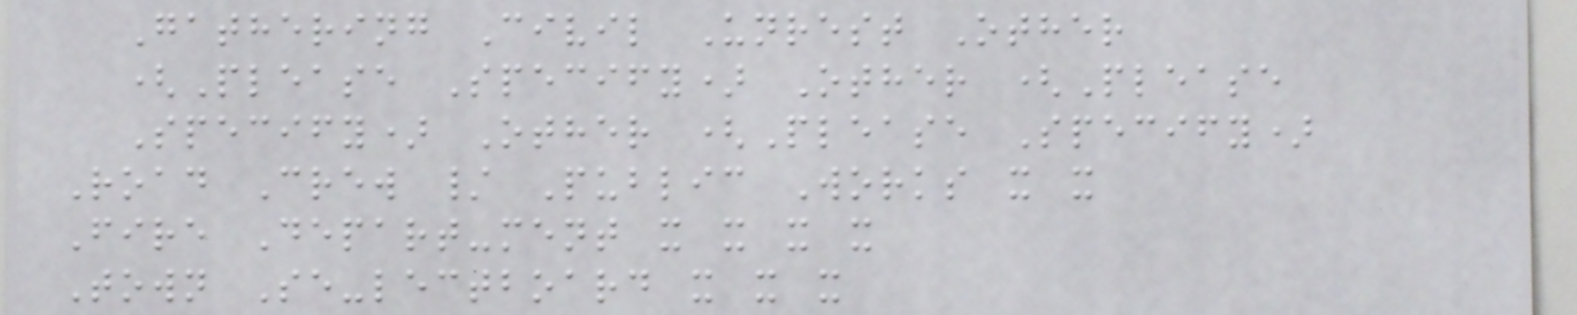Gathering Civil Unrest Other
(Please Specify) Other (Please
Specify) Other (Please Specify)
Road Crew / Public Works x x
Fire Depart-ment x x x x
Town Se-lectboard x x x
